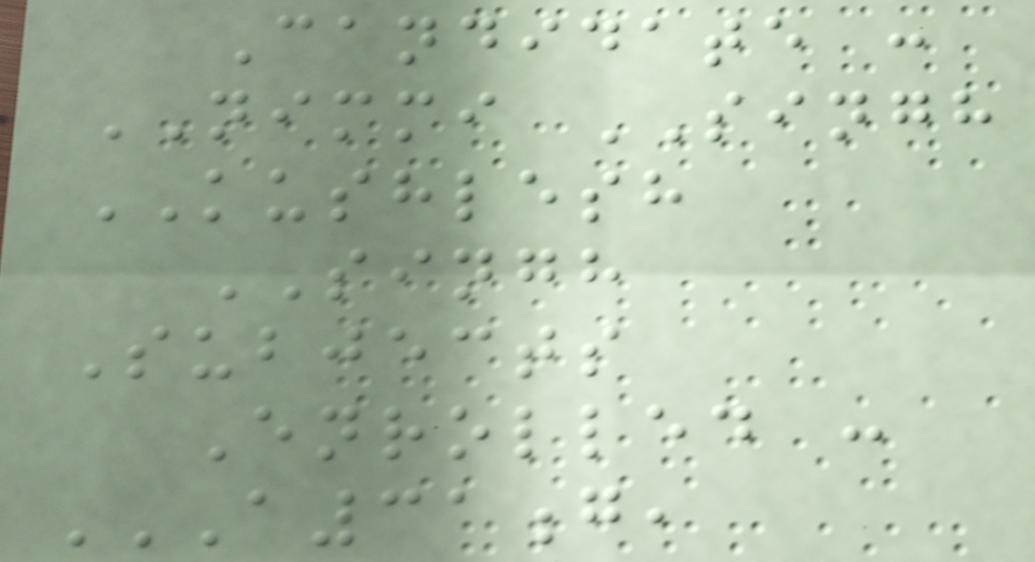Candidate :
NIMMI SINGH
KUSHLESH
SINGH
Subjects
Enrolled :
A31G,
